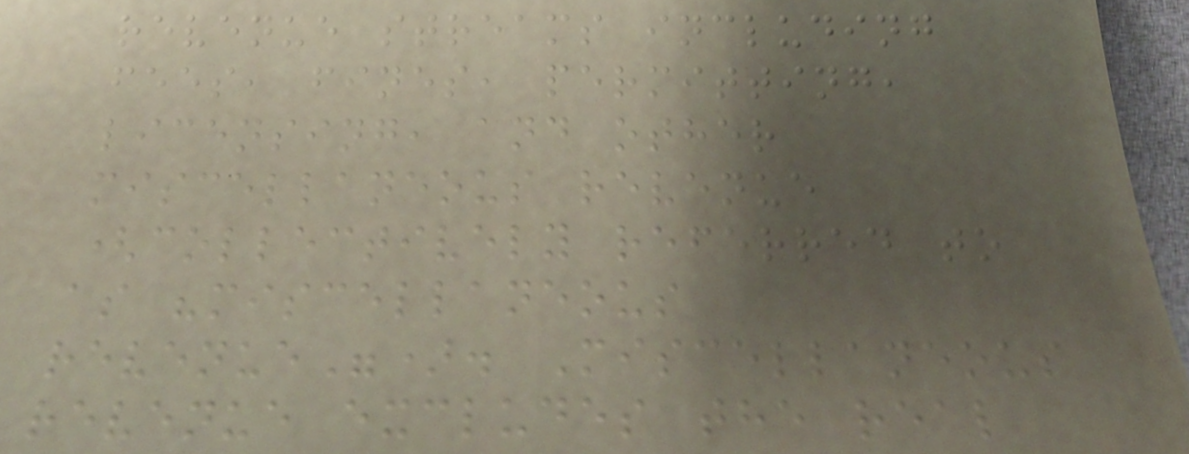revenue streams including
fees, fines, permitting,
licensing, and other
miscellaneous revenue
(collectively referred to
as "miscellaneous
revenue"). Miscellaneous
revenue excludes the real
